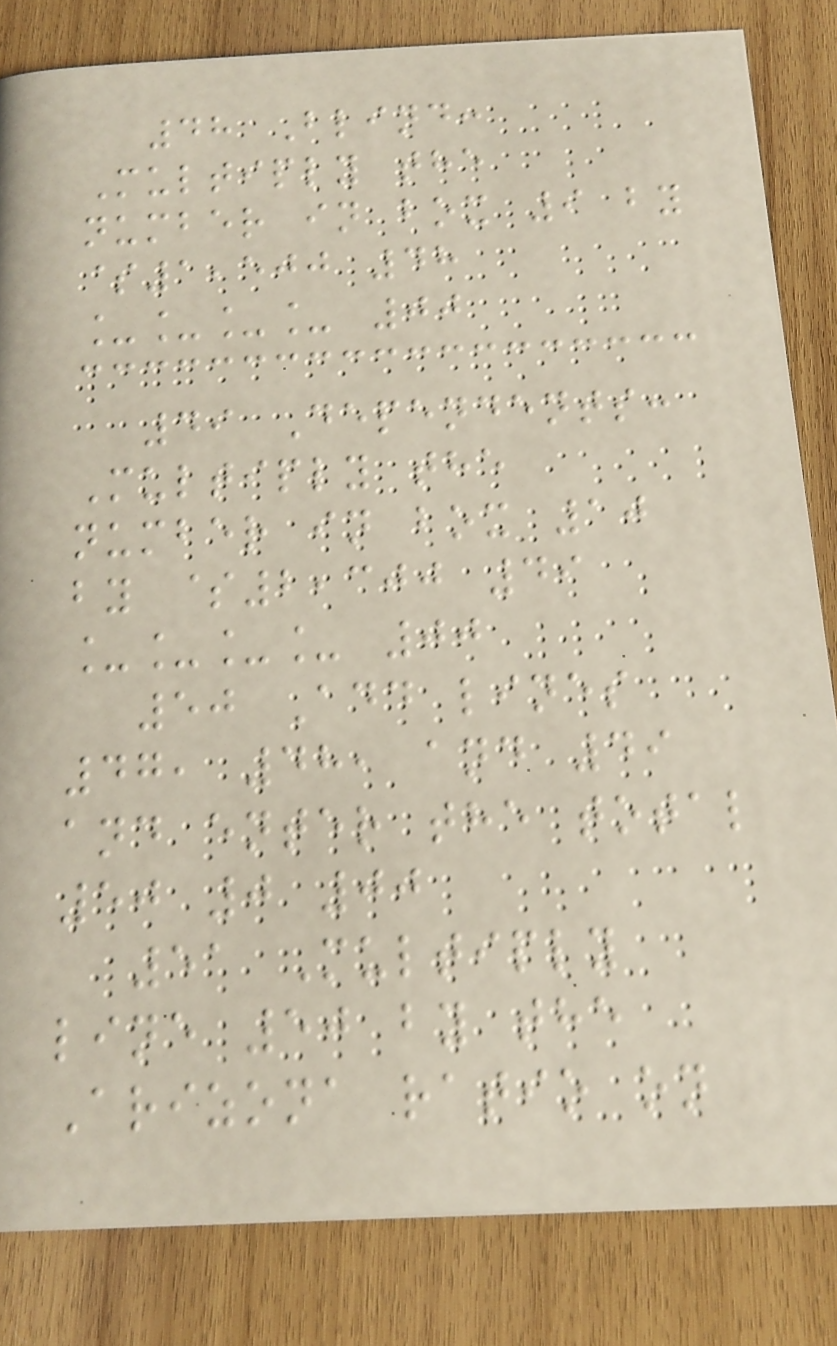48 Blind:
Multiply the
number in box 9 by
$1,500 48
____ 00
49 Dependents:
Multiply the
number in box 10
by $2,300 49
____ 00
50 Add lines
47, 48, and 49
and enter the total
50 0 00
51 Multiply
line 50 by the
Arizona ratio on
